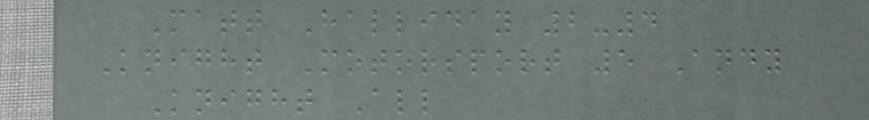Matt Halliday 2-4
Knight Motorsport 5 Andy
Knight All
